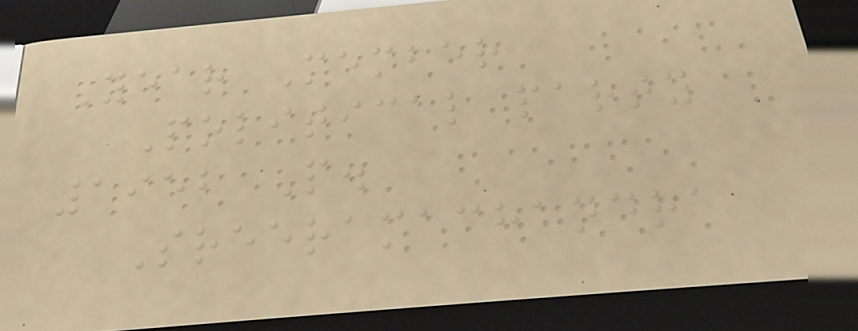Year Member
Political party
1952 P.
Sreeramachandra
